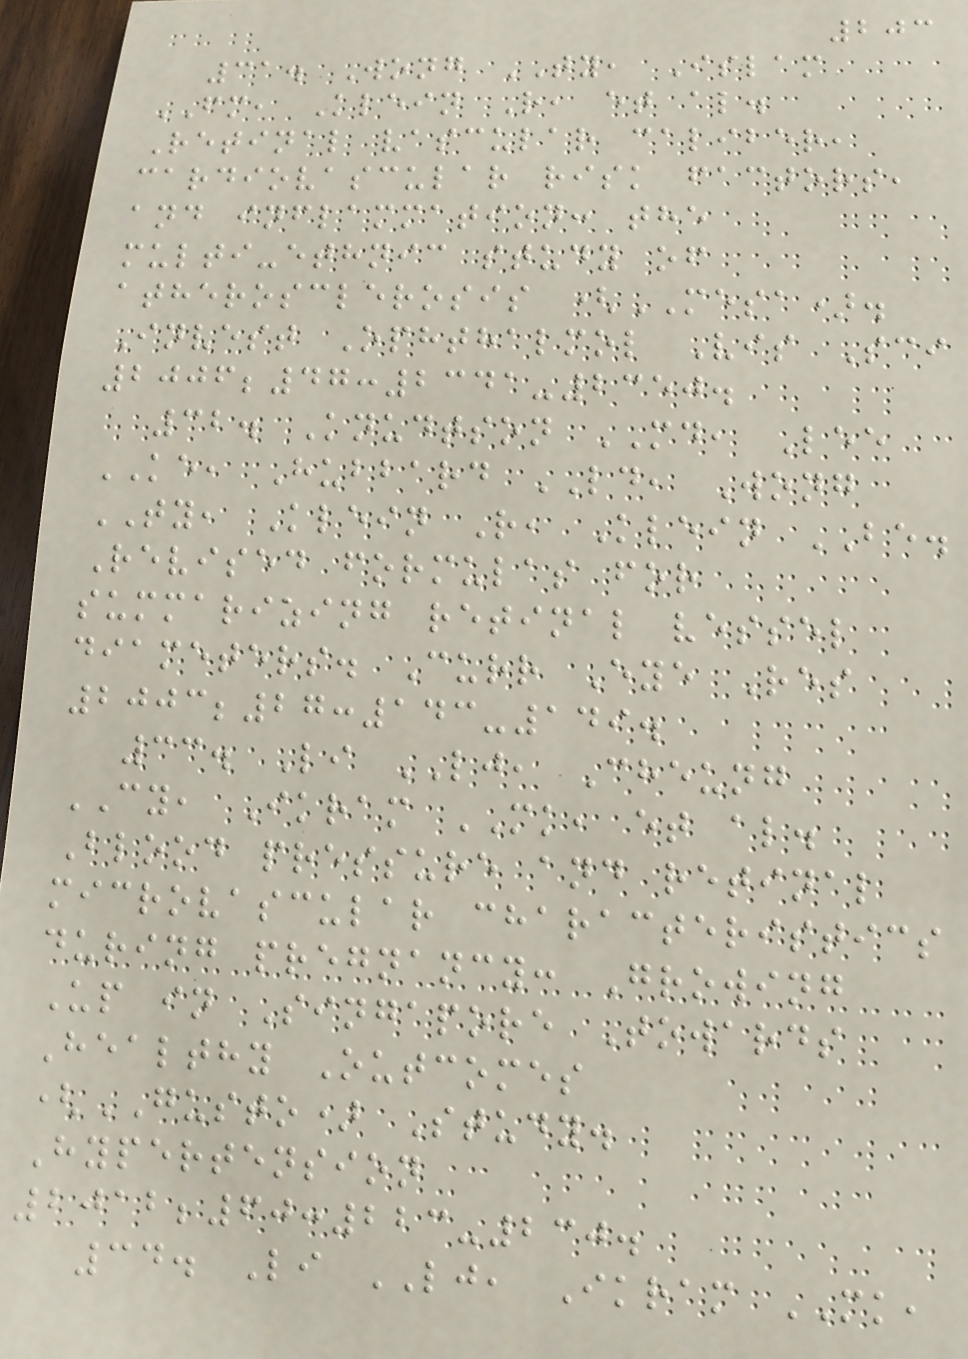203
31. Wong TY, Islam
FM, Klein R, et al.
Retinal vascular caliber,
cardiovascular risk factors,
and inflammation: the
multi-ethnic study of
atherosclerosis (MESA).
Invest Ophthalmol Vis Sci
2006;47:2341-2350.
32. Knudtson MD, Lee
KE, Hubbard LD, Wong
TY, Klein R, Klein BE.
Revised formulas for
summarizing retinal vessel
diameters. Curr Eye Res
2003;27:143-149.
33. Li LJ, Cheung
CY, Ikram MK, et al.
Blood pressure and retinal
microvascular characteristics
during pregnancy: Growing
Up in Singapore Towards
Healthy Outcomes
(GUSTO) Study.
Hypertension
2012;60:223-230.
34. Li LJ, Ikram MK,
